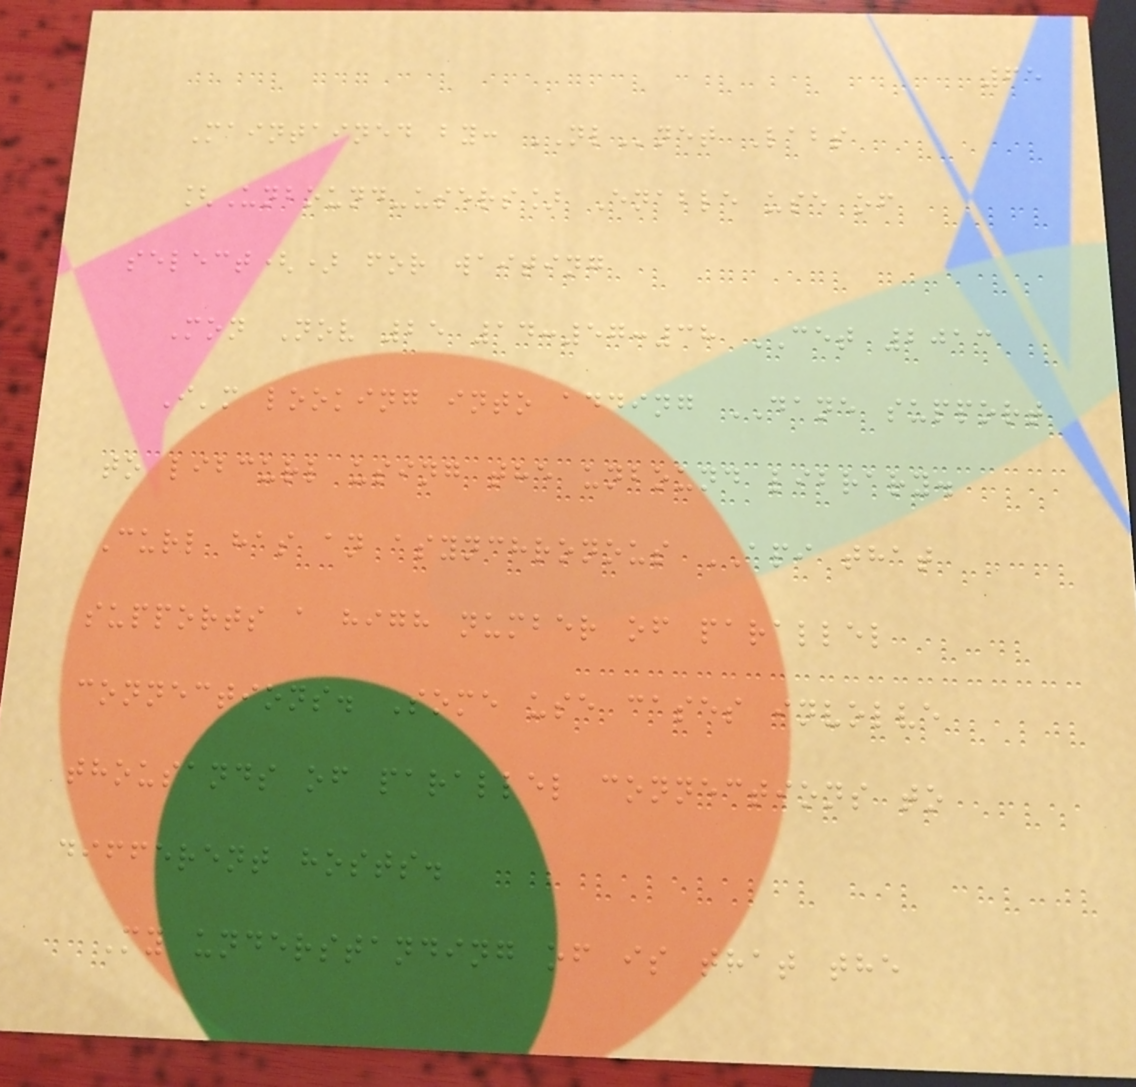65
Maintained by: NLnet Labs
[Unbound-users] Enable use of
select() for waiting
Mon Nov 25 14:57:38 CET 2013
I'm looking into adding DANE support
to libcurl using the unbound library.
Curl has an asynchronous API that
supports a high number of parallel
connections. Some use cases involve
thousands of parallel connections to
different hosts.
My understanding of is that the
